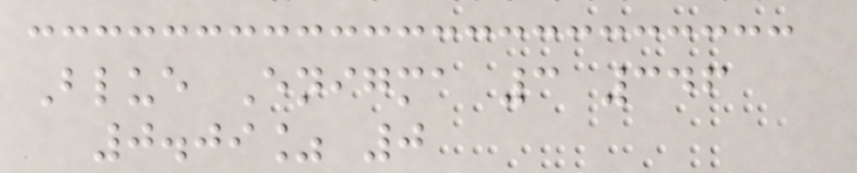Blue Enigma 3 346
0.09% 0
